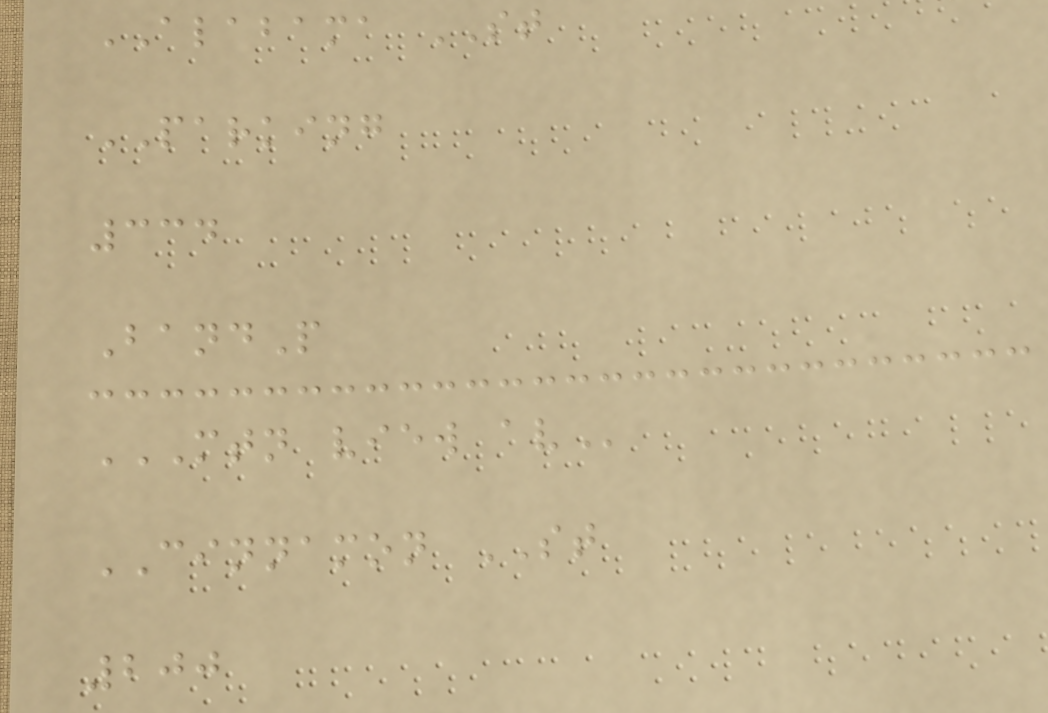ALABAMA ST
PARKING
334
BandP
MTN VIEW AV
CINNAMON ST
200
